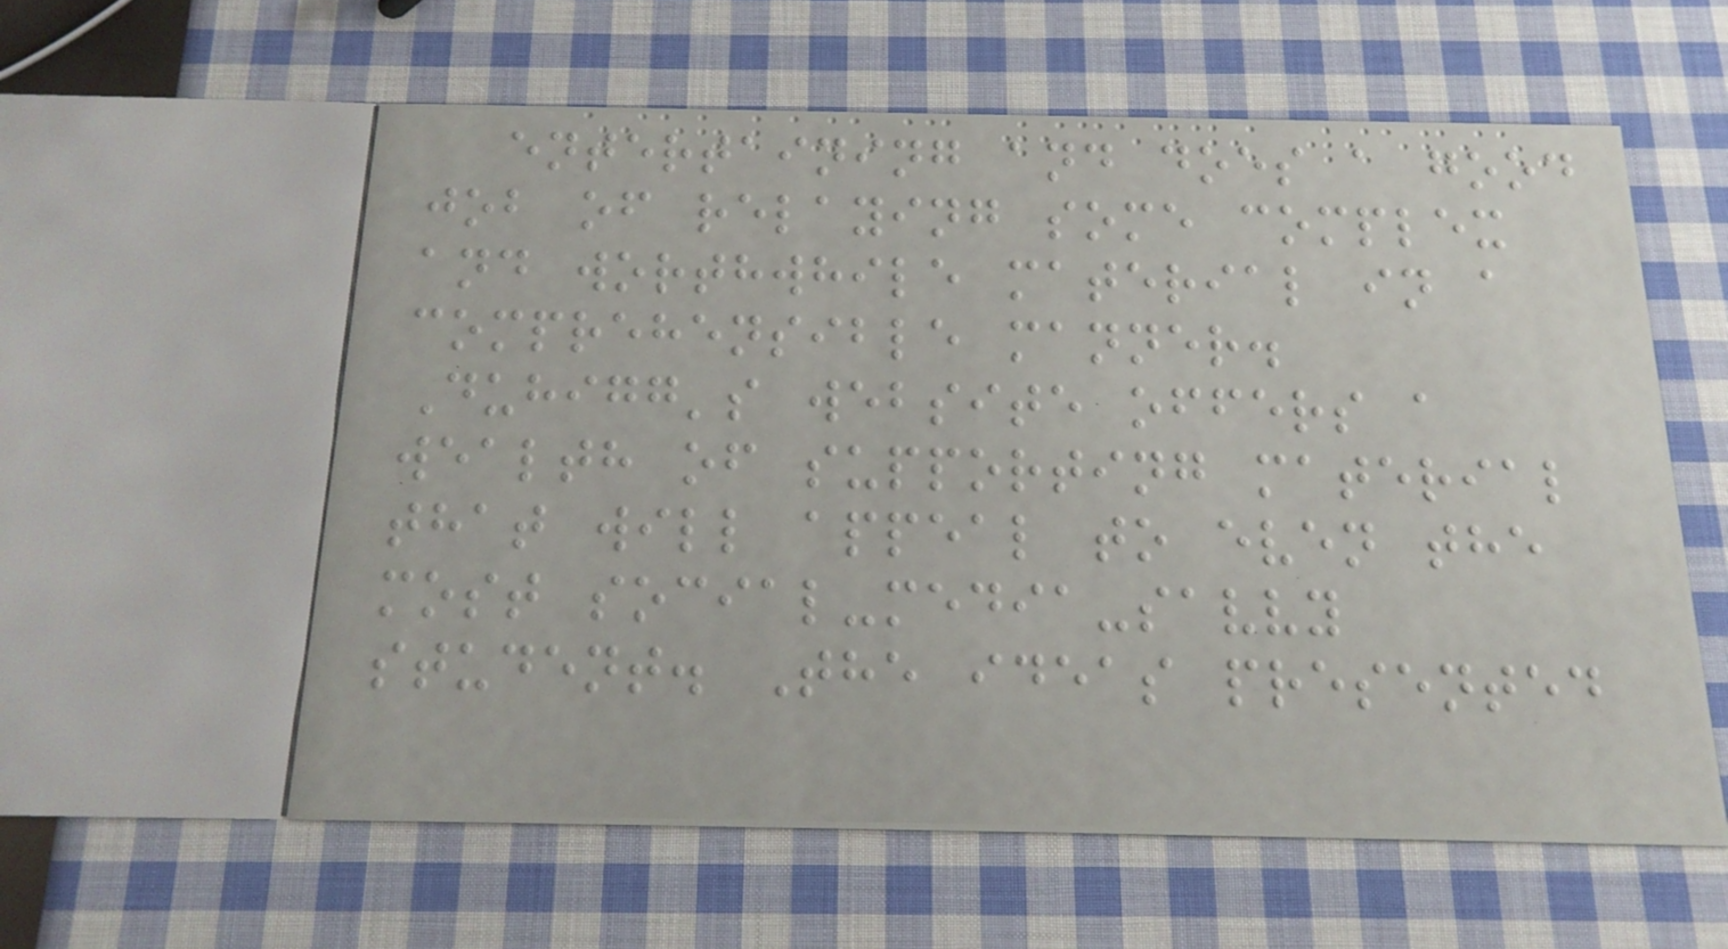entertaining and does a good
job of relaying some complex
and worthwhile material in a
comprehensible manner.
Duhigg's website offers a
wealth of supporting material
that will appeal to even the
most social-media-savvy
student. The ideas presented
